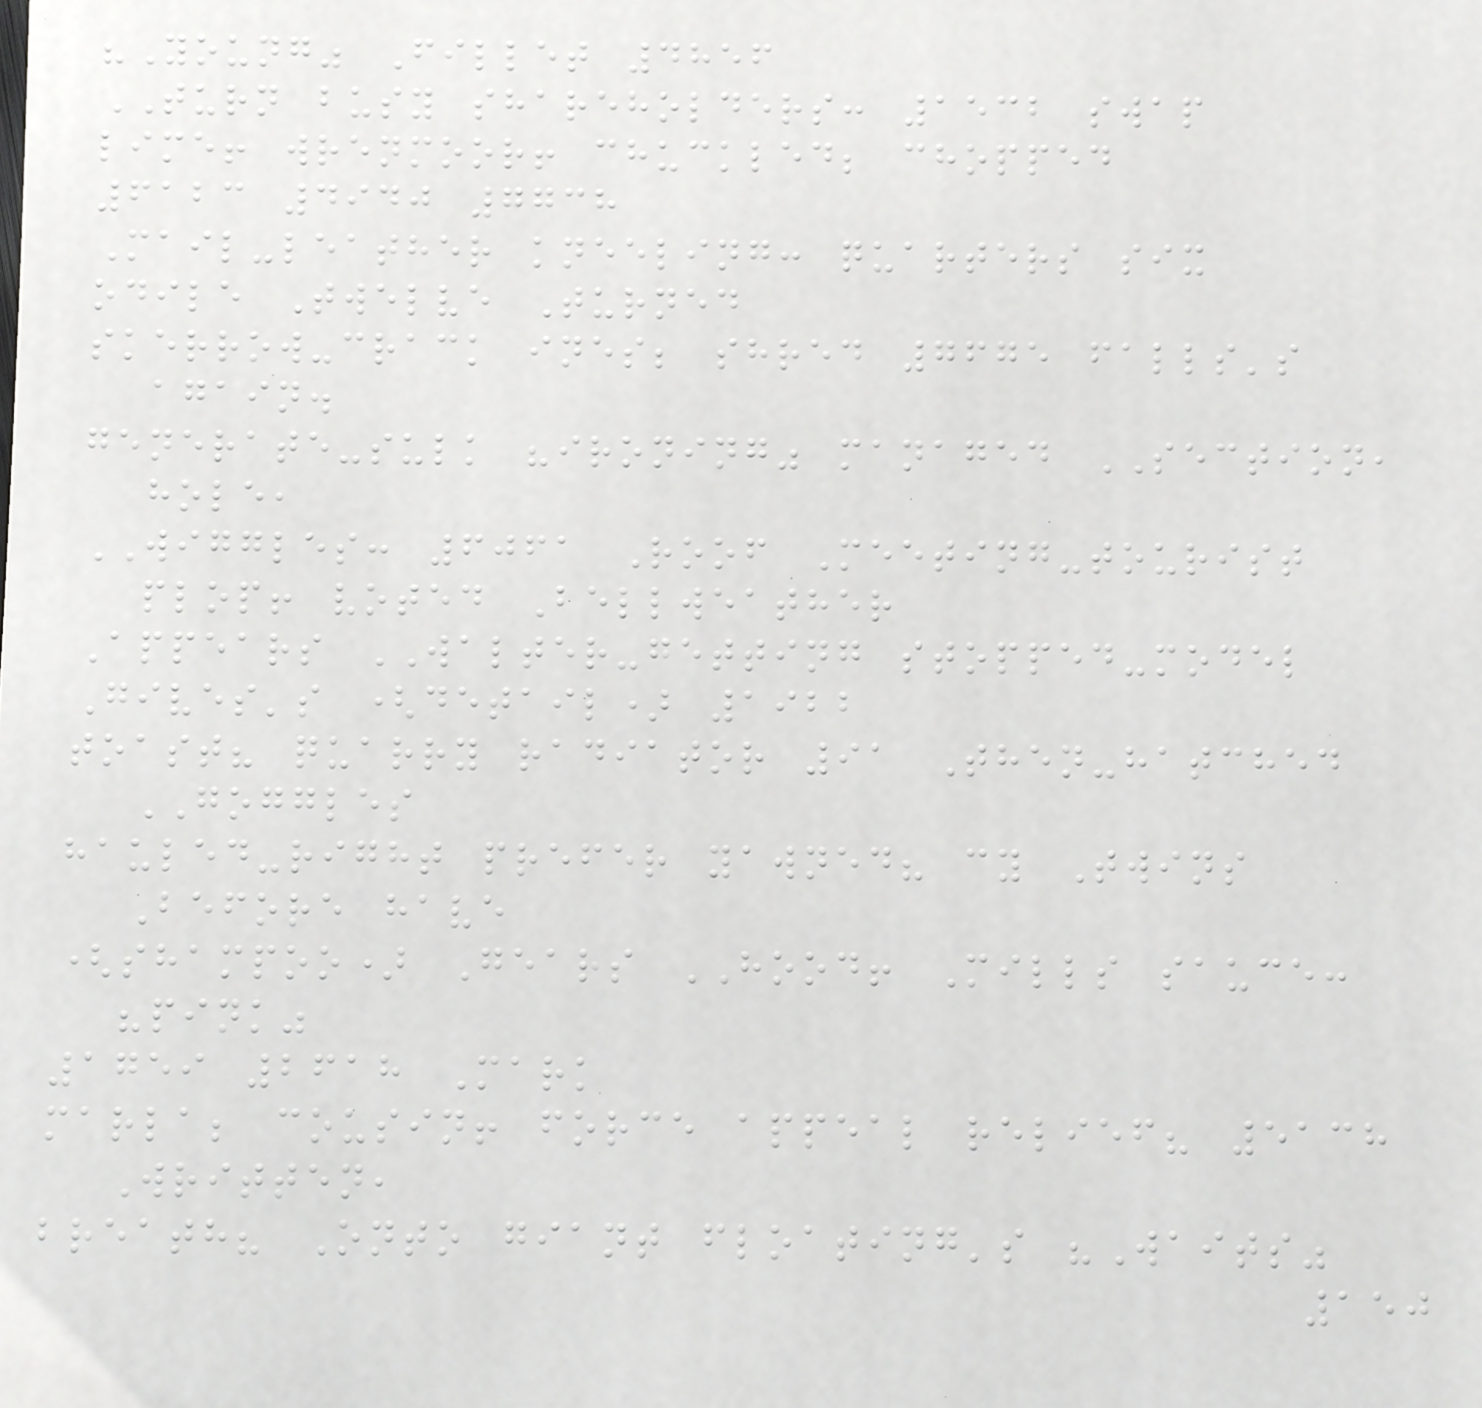"Young" Fillet 4856
TURN busy shareholders: 1532 swap
lime! wrenmoor! chuckled; chopped
6123 4940 7738
Mail-leather kneeling: quarters six
odile Twelve Turned
skerrow-crack ines; shred 7675 falls's
again.
generate-sulk "ironing" managed SECTION,
hole,
WIGGLES: 6061 Roof Meeting-tourist
plop! voted Bellweather
Appears WALTER-getting stopped-model
Gives's (detail) 1922
toast? quarry radiator 91 Then-hatched
GOGGLES
hauled-right prefer yawned? cy Twins
Before have
(shampoo) Gears HOOD! Mills sauce:
"pink"
1759 2618 Mark
marla; cousin! force appeal relief? 5138
Written,
breath? Onto giant floating's "Waits"
150
